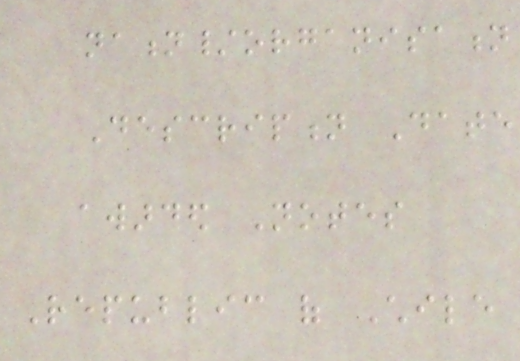nation/organisation
Description Date
awarded Notes
Republic of Chile
